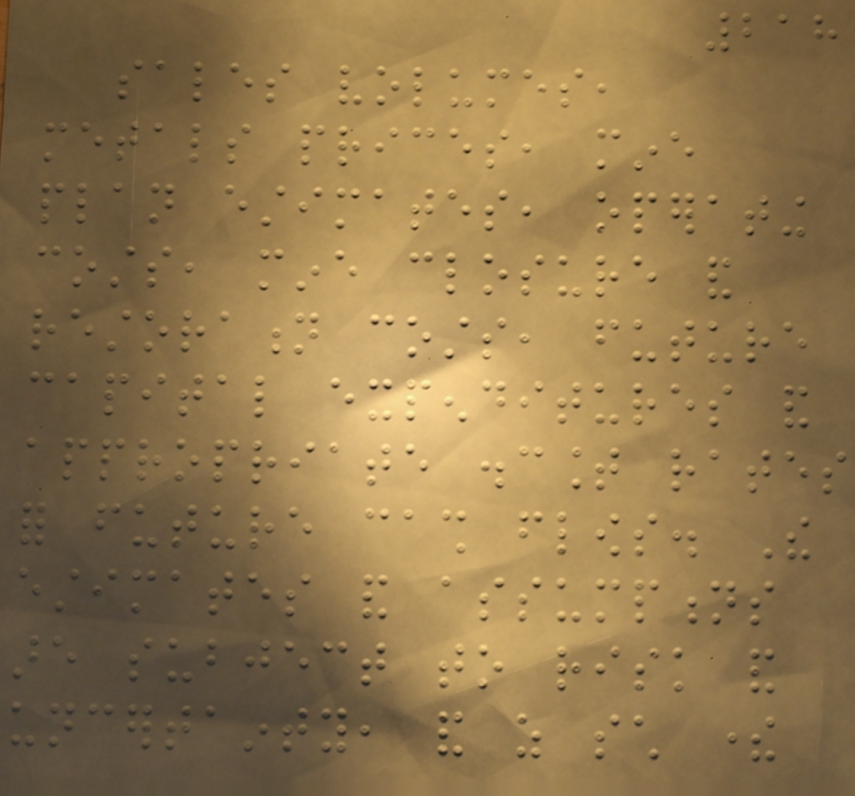218
sales volumes,
metals prices, mine
plan estimates, operating
costs, mine closure and
restoration costs, future
capital expenditures and
appropriate discount rates
for future cash flows. The
estimates and assumptions
are subject to risk and
uncertainty, and as such there
